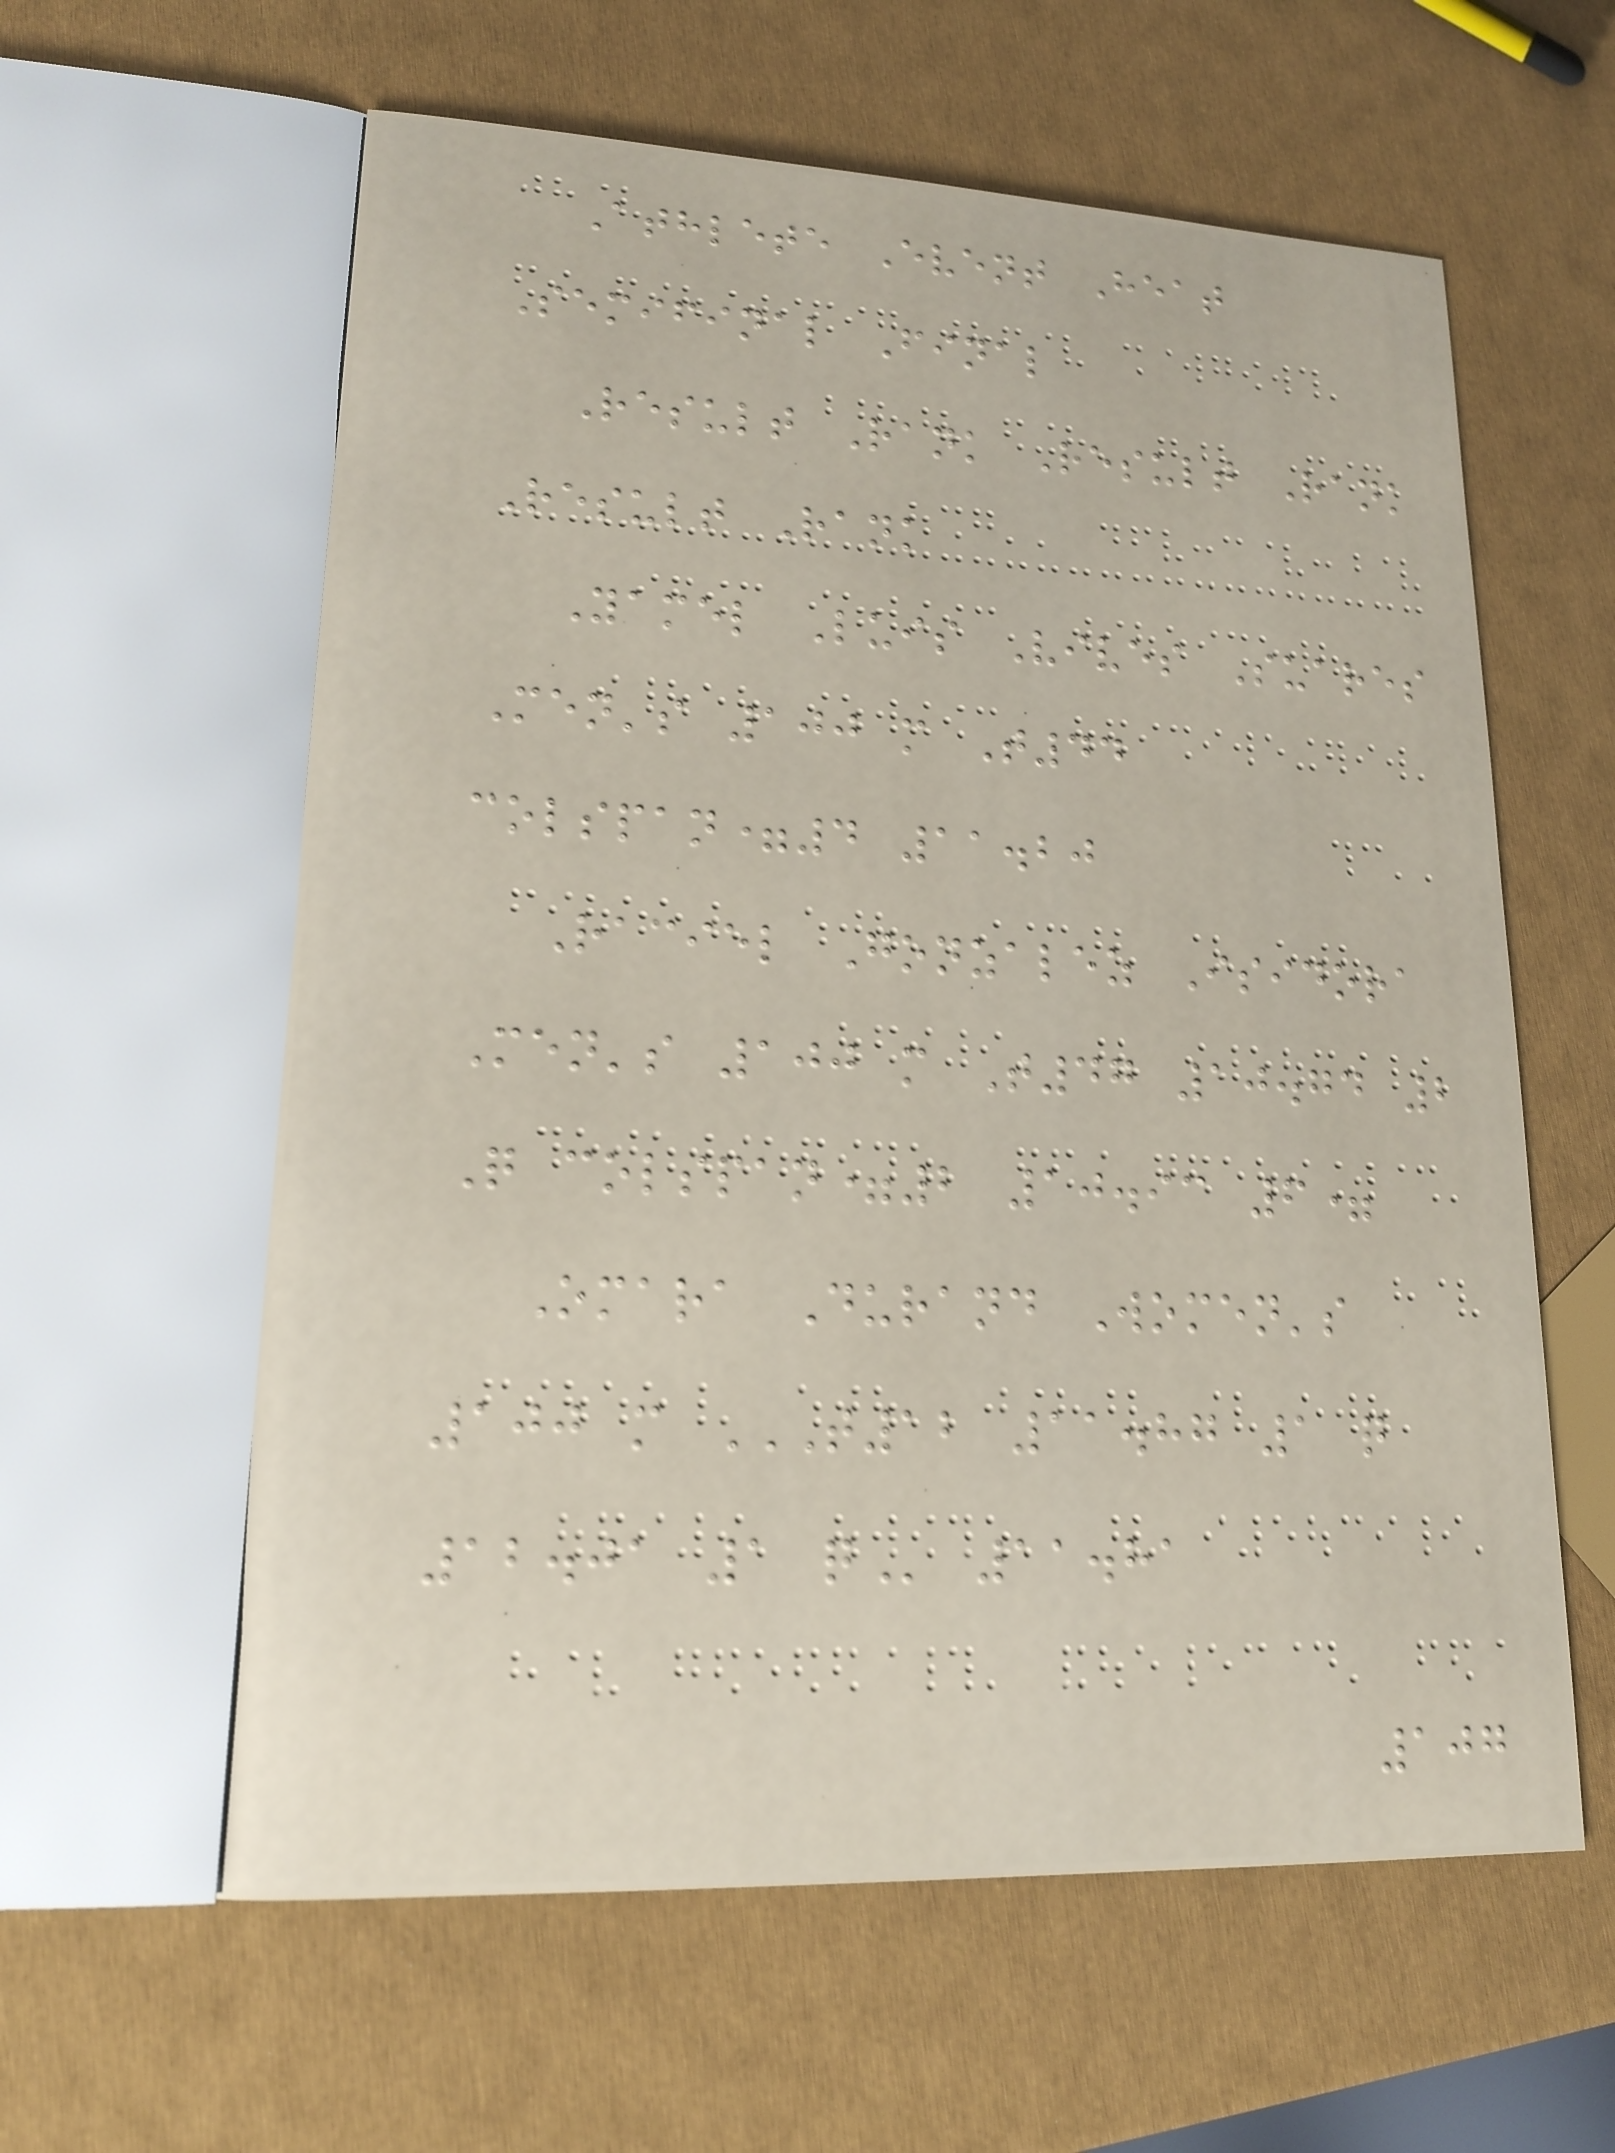Athlete Event Heat
Semifinal Final
Result Rank Result Rank
Result Rank
Yamel Luis Vives Suares
Men's 100 m T44
colspan=4 11.20
Raciel Gonzalez Isidora
Men's 100 m T47 10.74 2
Q colspan=2 10.93 6=
Omara Durand Women's
100 m T12 11.87 1 Q
12.01 1 Q 11.81
107
